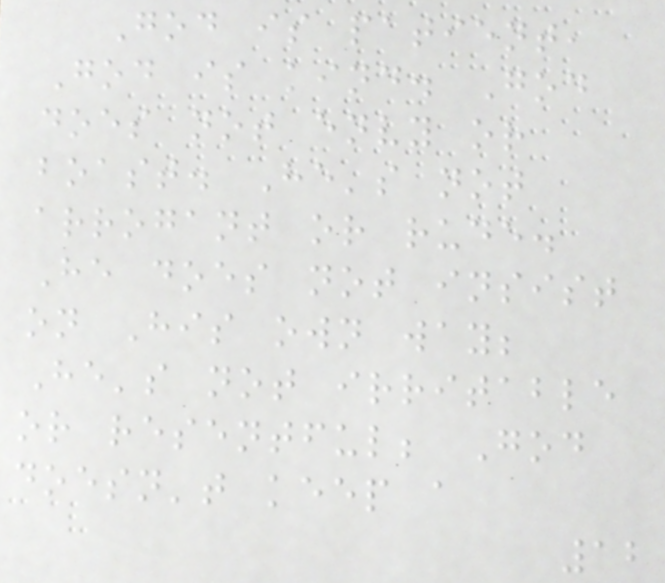God is patient,
God is kind. God
does not envy or
boast. He's not
arrogant or rude.
He does not insist
on His own way;
He's not irritable
or resentful; God
doesn't keep a
12
